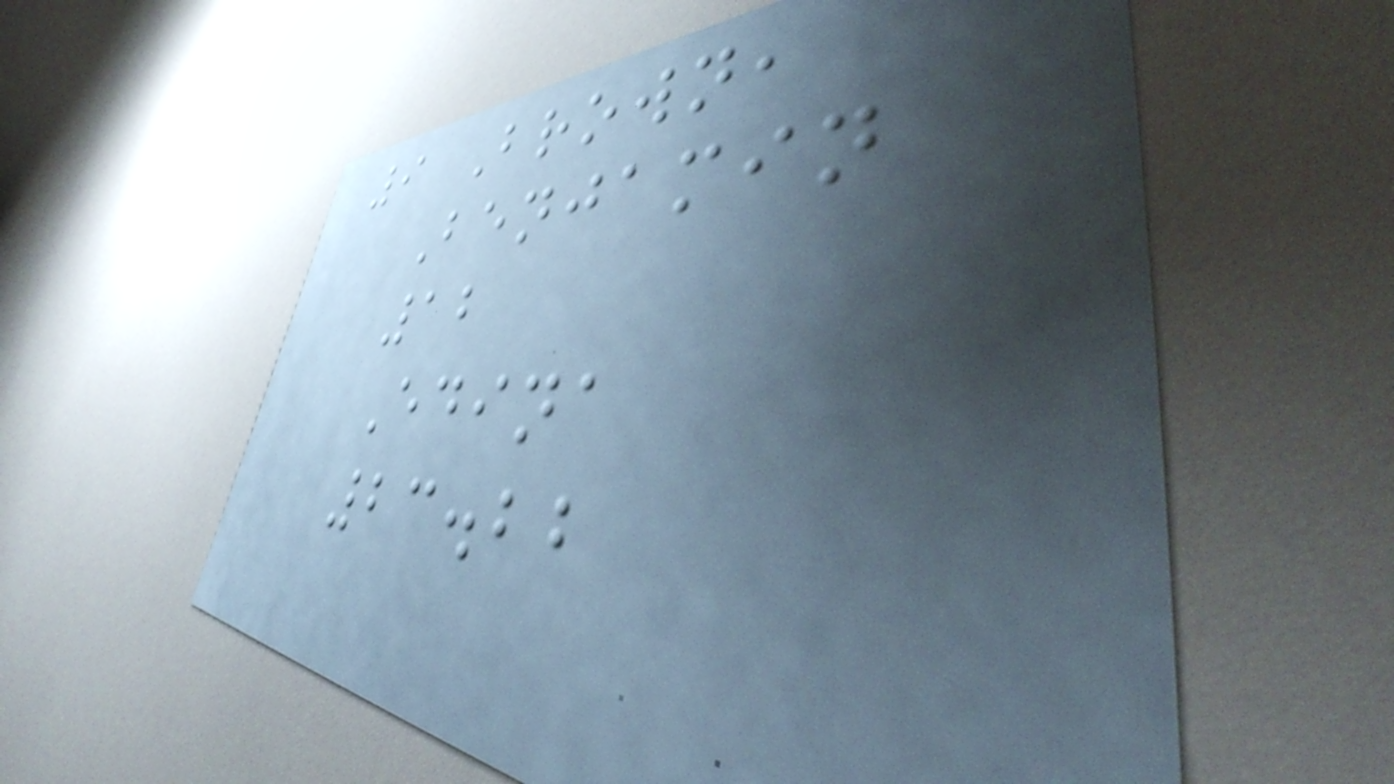9 Brown,
Benjamin
12
Edina
23.22
